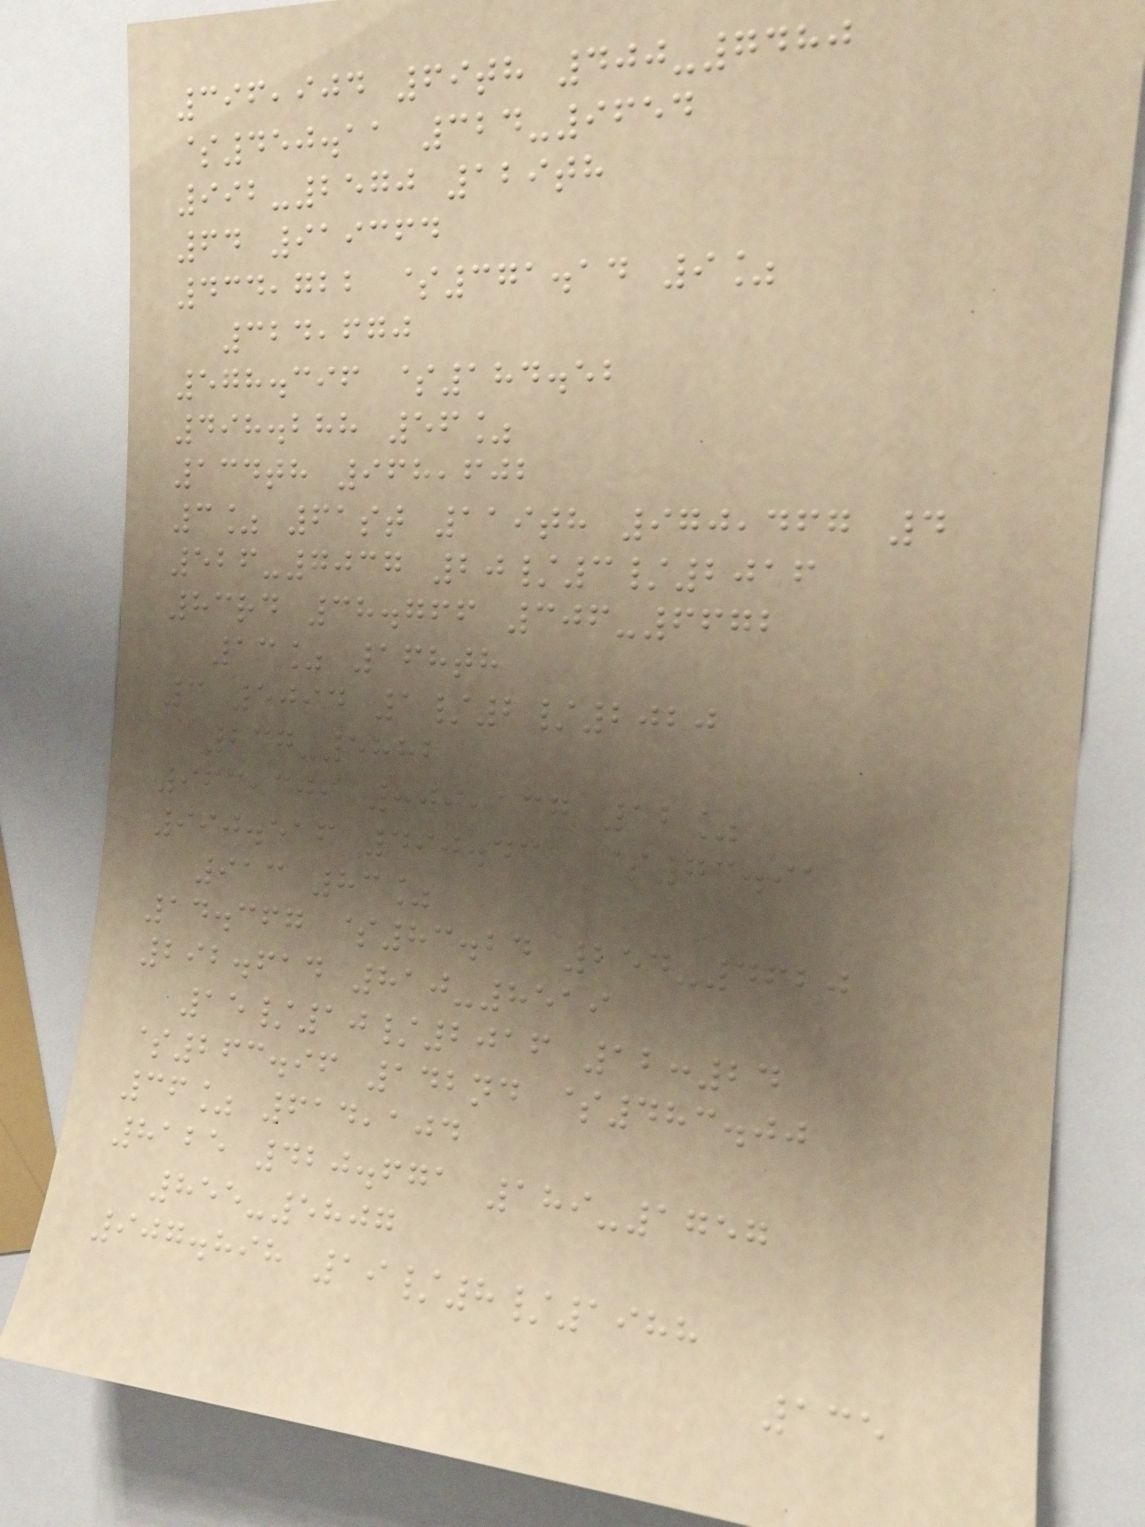396,904 69th 400-7480
$450.11 324-9654
992-2570 129th
64 919364
434,722 $371.14 9%
324,670
578.396 $184.52
498.288 56%
134th 968,602
3% 61st 119th 970,467 4
526-7037 20/3/2016
83rd 38.766 306-6672
13% 168th
3 5094 1/2/2020
237-5882
963,309 809,137 12%
990.516 490.431 $73.91
913 83%
14.367 $83.24 254-4620
292.614 810-8519
15/10/2016 12:24
$263.96 142nd $483.00
36% 614,104
8125 420.671 189-1757
855-5807
907.898 19/8/1988
135
